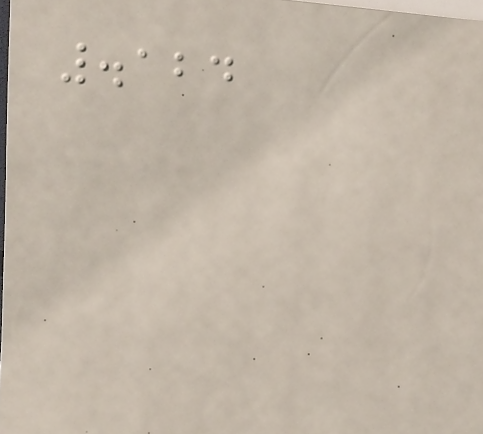.124
